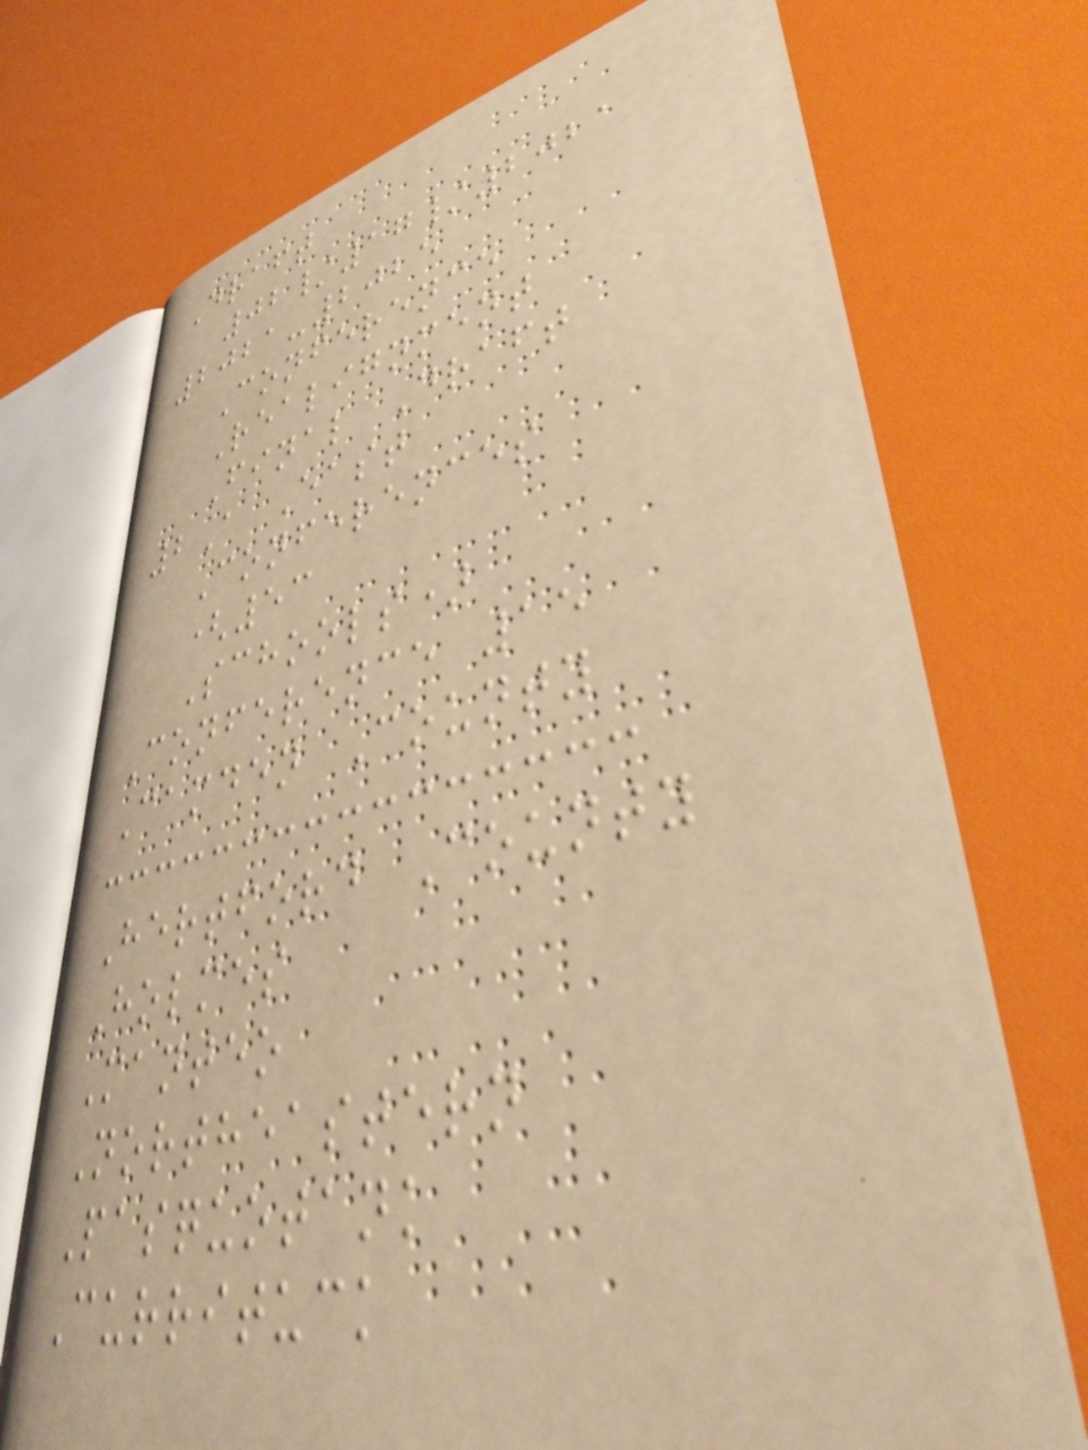Draft
02/17/2021
2021-2025
Conference
Realignment
Final Draft
2A East
Conferences
(53
Schools)
Conference 15
Camden County
Hertford County
Holmes
Manteo
Northeastern
Pasquotank
Currituck
